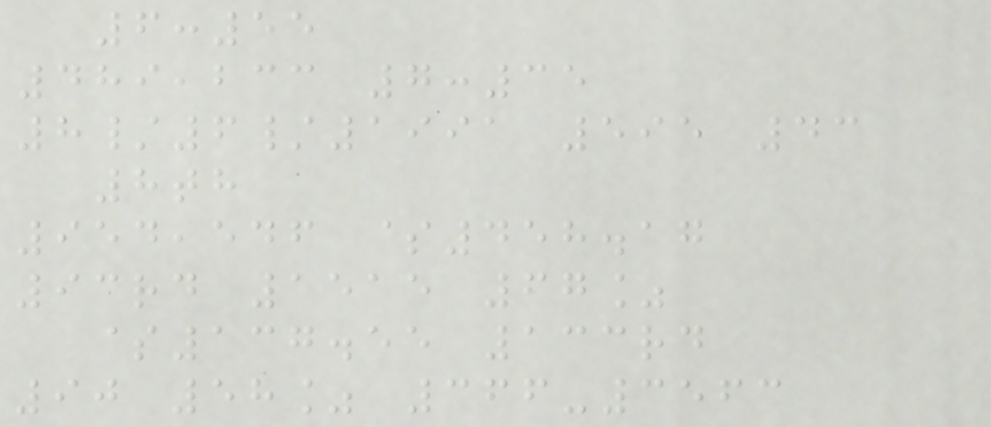6:55
489,233 7:35
8/6/1991 595 43
8th
954,546 $458.17
93rd 1515 67%
$137.55 133rd
90 58% 366-3563
